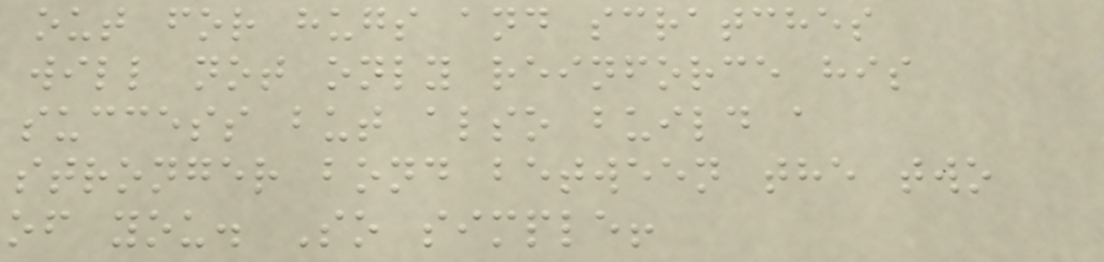out for hugs and scratches
will not only reinforce his
success but also build a
stronger bond between the two
of you. So simple!
